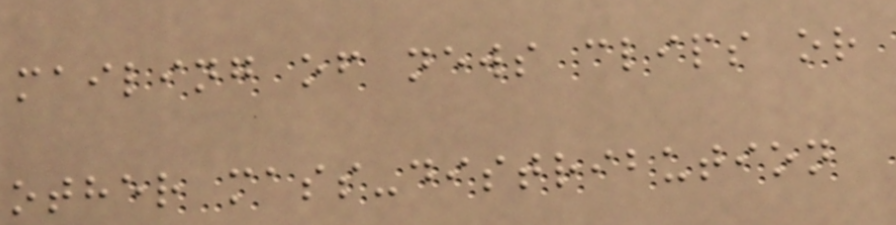mailing of news clips or
other mass-distribution
